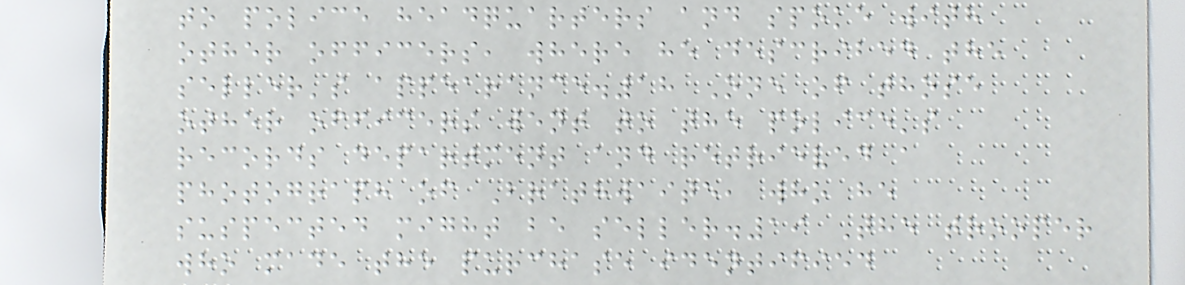to police headquarters and spoke with
other officers, where he described the
seller's appearance.18 One of those
other officers went to the police's
records department and retrieved a
photograph of Brathwaite, who he
suspected might be seller.19 The trooper
who made the purchase identified
